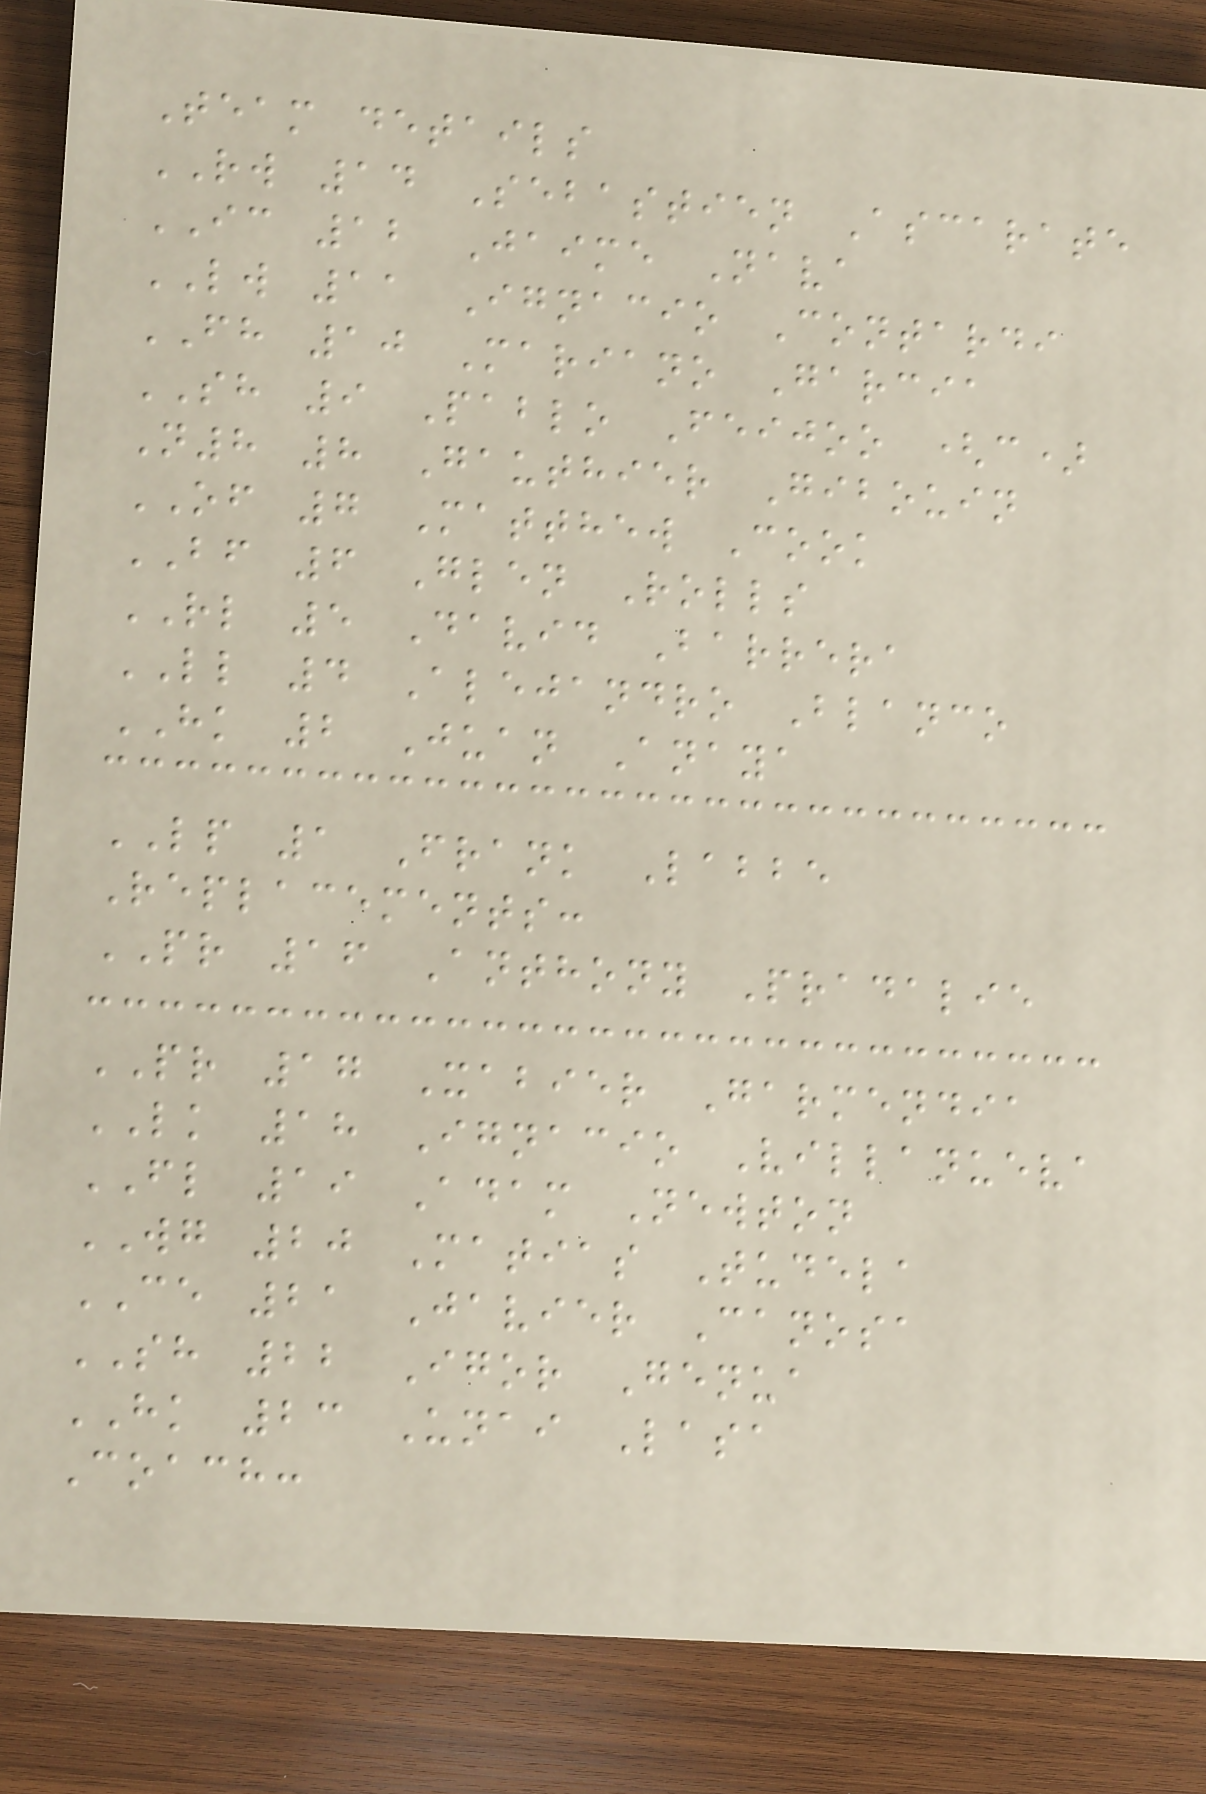Team details
RW 14 Sebastien Ascarate
IC 12 Jaime Nava
LW 11 Ignacio Contardi
FH 10 Mariano Garcia
SH 9 Pablo Feijoo (c)
N8 8 Gauthier Gibouin
OF 7 Matthew Cook
BF 6 Glen Rolls
RL 5 David Barrera
LL 4 Alejandro Blanco
HK 2 Juan Anaya
LP 1 Frank Labbe
Replacements:
PR 16 Anthony Pradalie
PR 17 Xabier Garmendia
LK 18 Ignacio Villanueva
FL 19 Adam Newton
WG 20 Matias Tudela
CE 21 Javier Canosa
SH 22 Igor Genua
HK 23 Unai Lasa
Coach:
